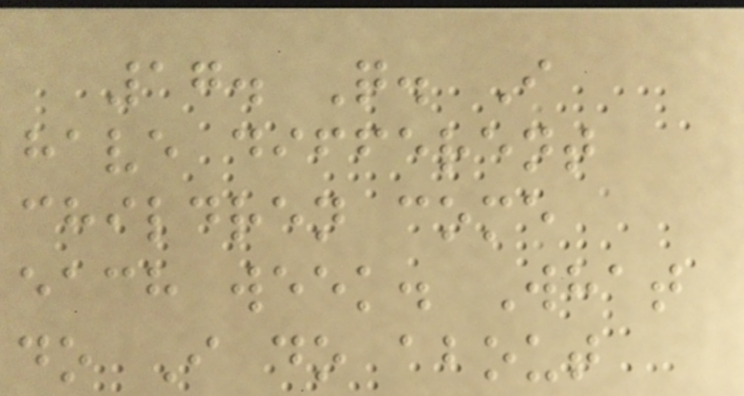17. Q. I
have different
children come
each week. What
do I do about
